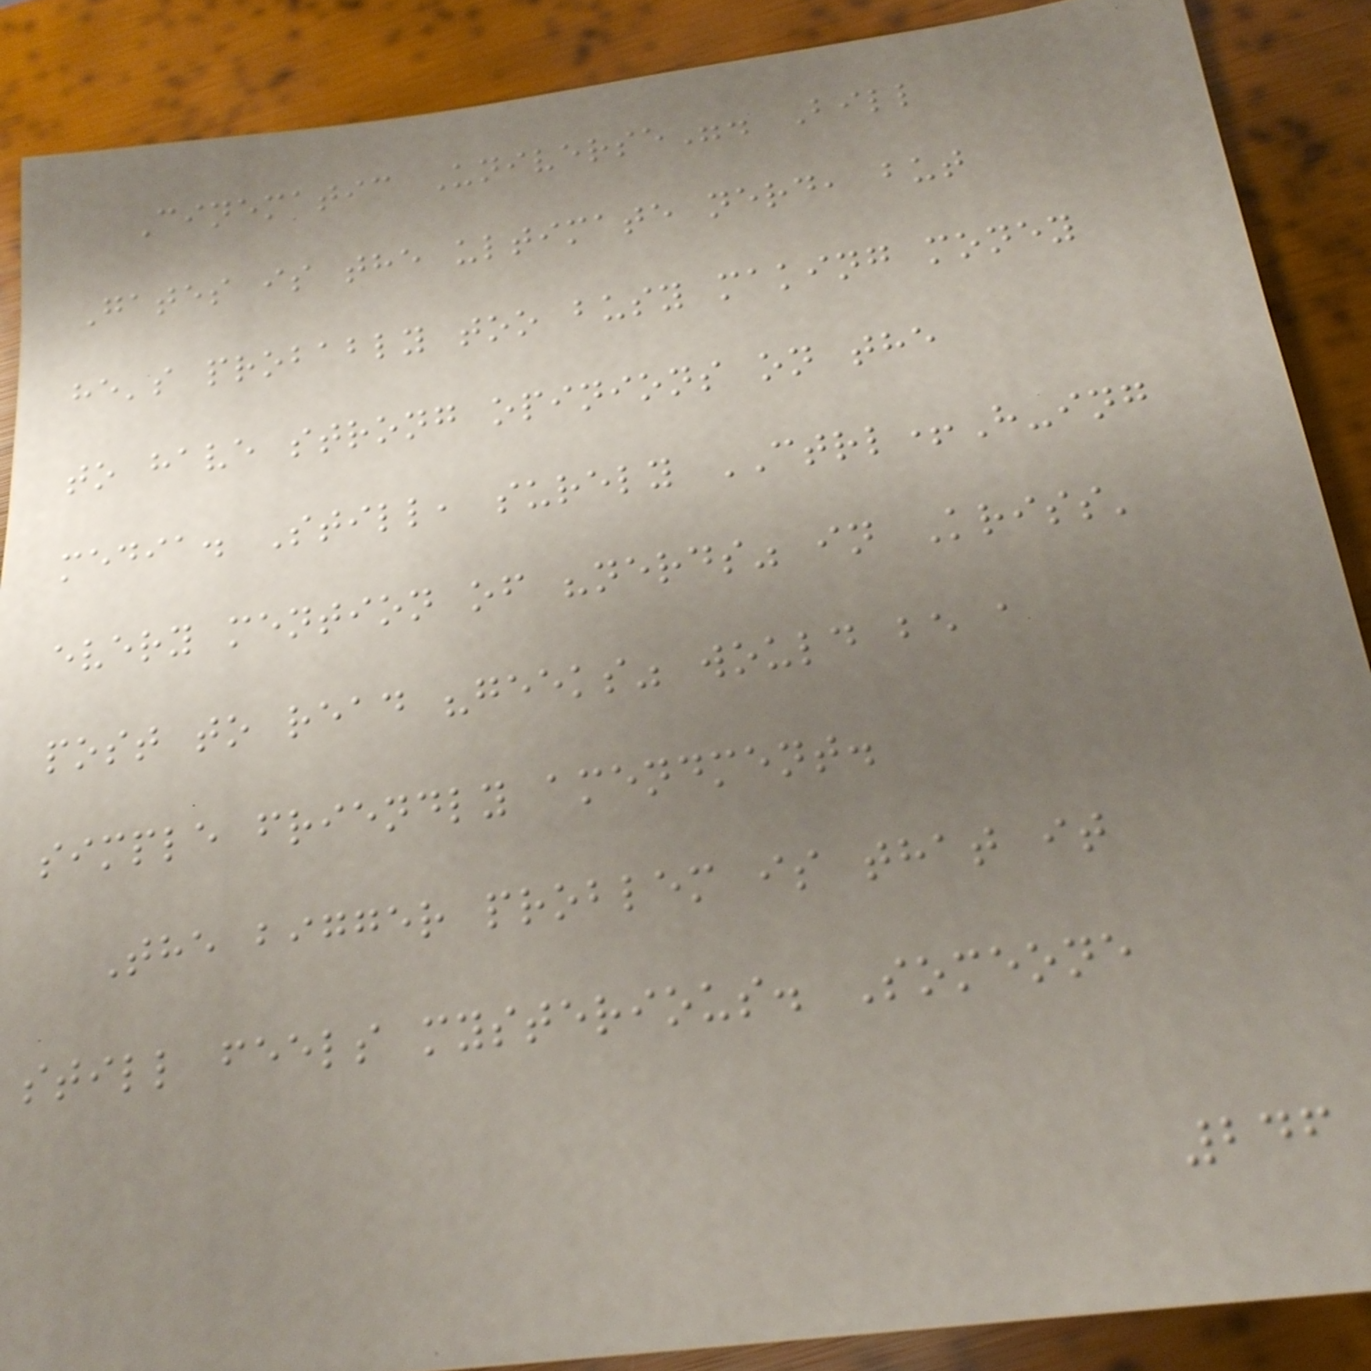Cinematic Universe". Bill
Gates is the ultimate nerd, but
he's probably too busy making money
to have strong opinions on the
media. Still, surely CTRL+H-ing
every mention of "nerds" in Kriss'
post to read "geeks" would be a
simple friendly amendment.
The bigger problem is that it
still feels mysterious. Someone
246
